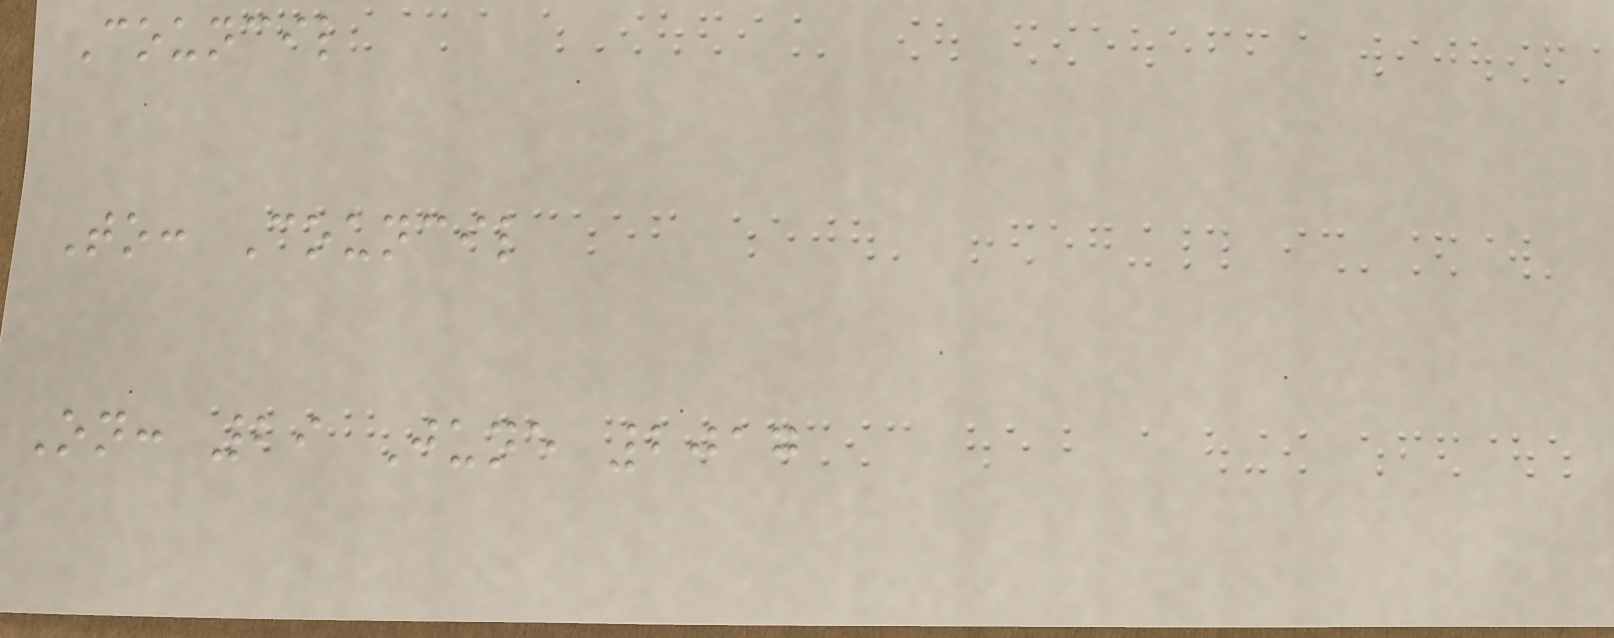Council
To: Council
On: 29 June 2017
